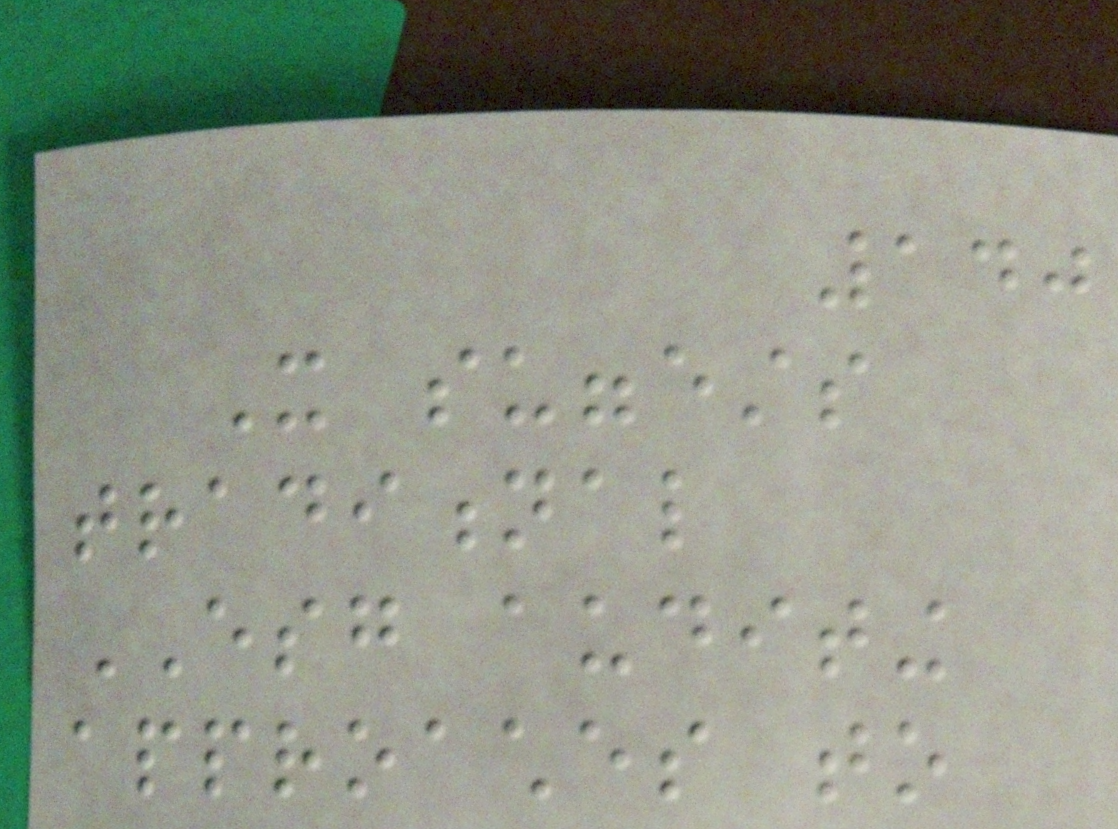140
It suggests
traditional
ESG auditing
approaches to
